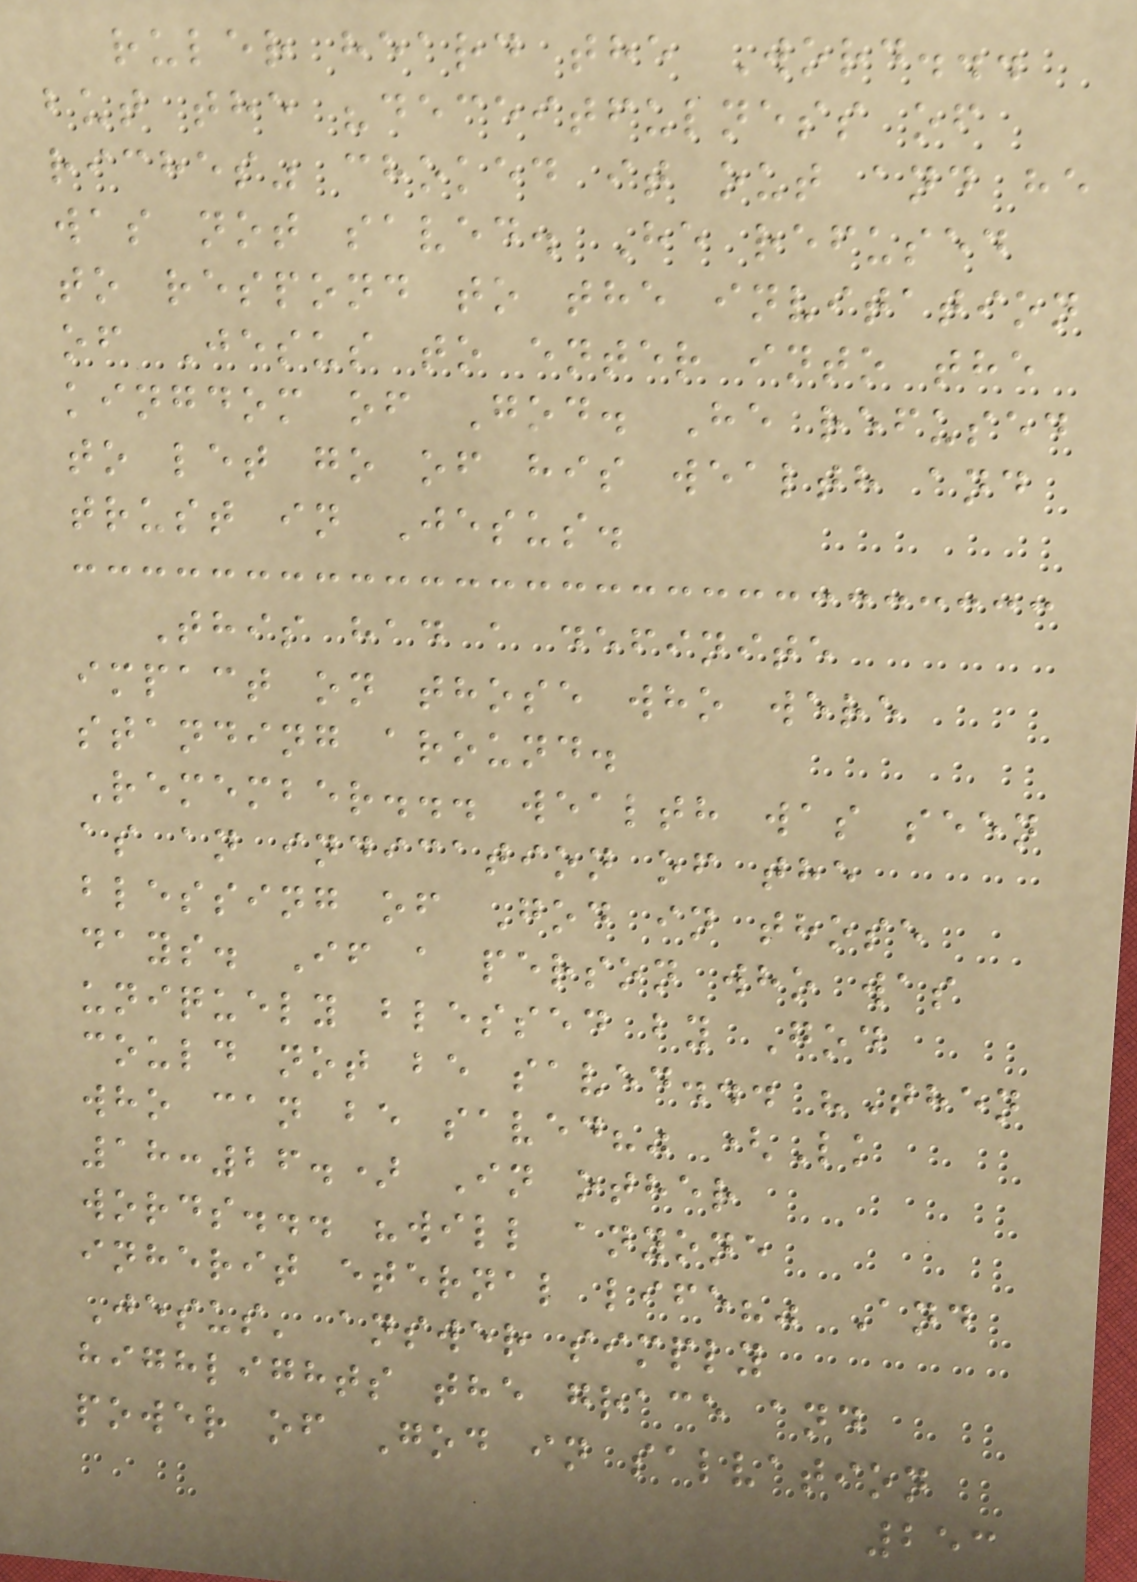ruler heard the Word...
but the "deceitfulness of
riches" choked it out and he
was not saved. He refused
to respond to the invitation
of Jesus to enter into the
kingdom of God. He refused
to let go of his wealth and
trust in Jesus.
This had a definite
impact on those who were
standing around.
Remember... wealth was seen
as an indication of the
blessing of God in those
days. If a person who was
uniquely blessed by God
could not be saved... "Then
who can be saved?" (Lk
18:26.) In other
words... "will anyone
inherit eternal life?" And
Jesus' answer simply
highlights the grace and
power of God in salvation
253
